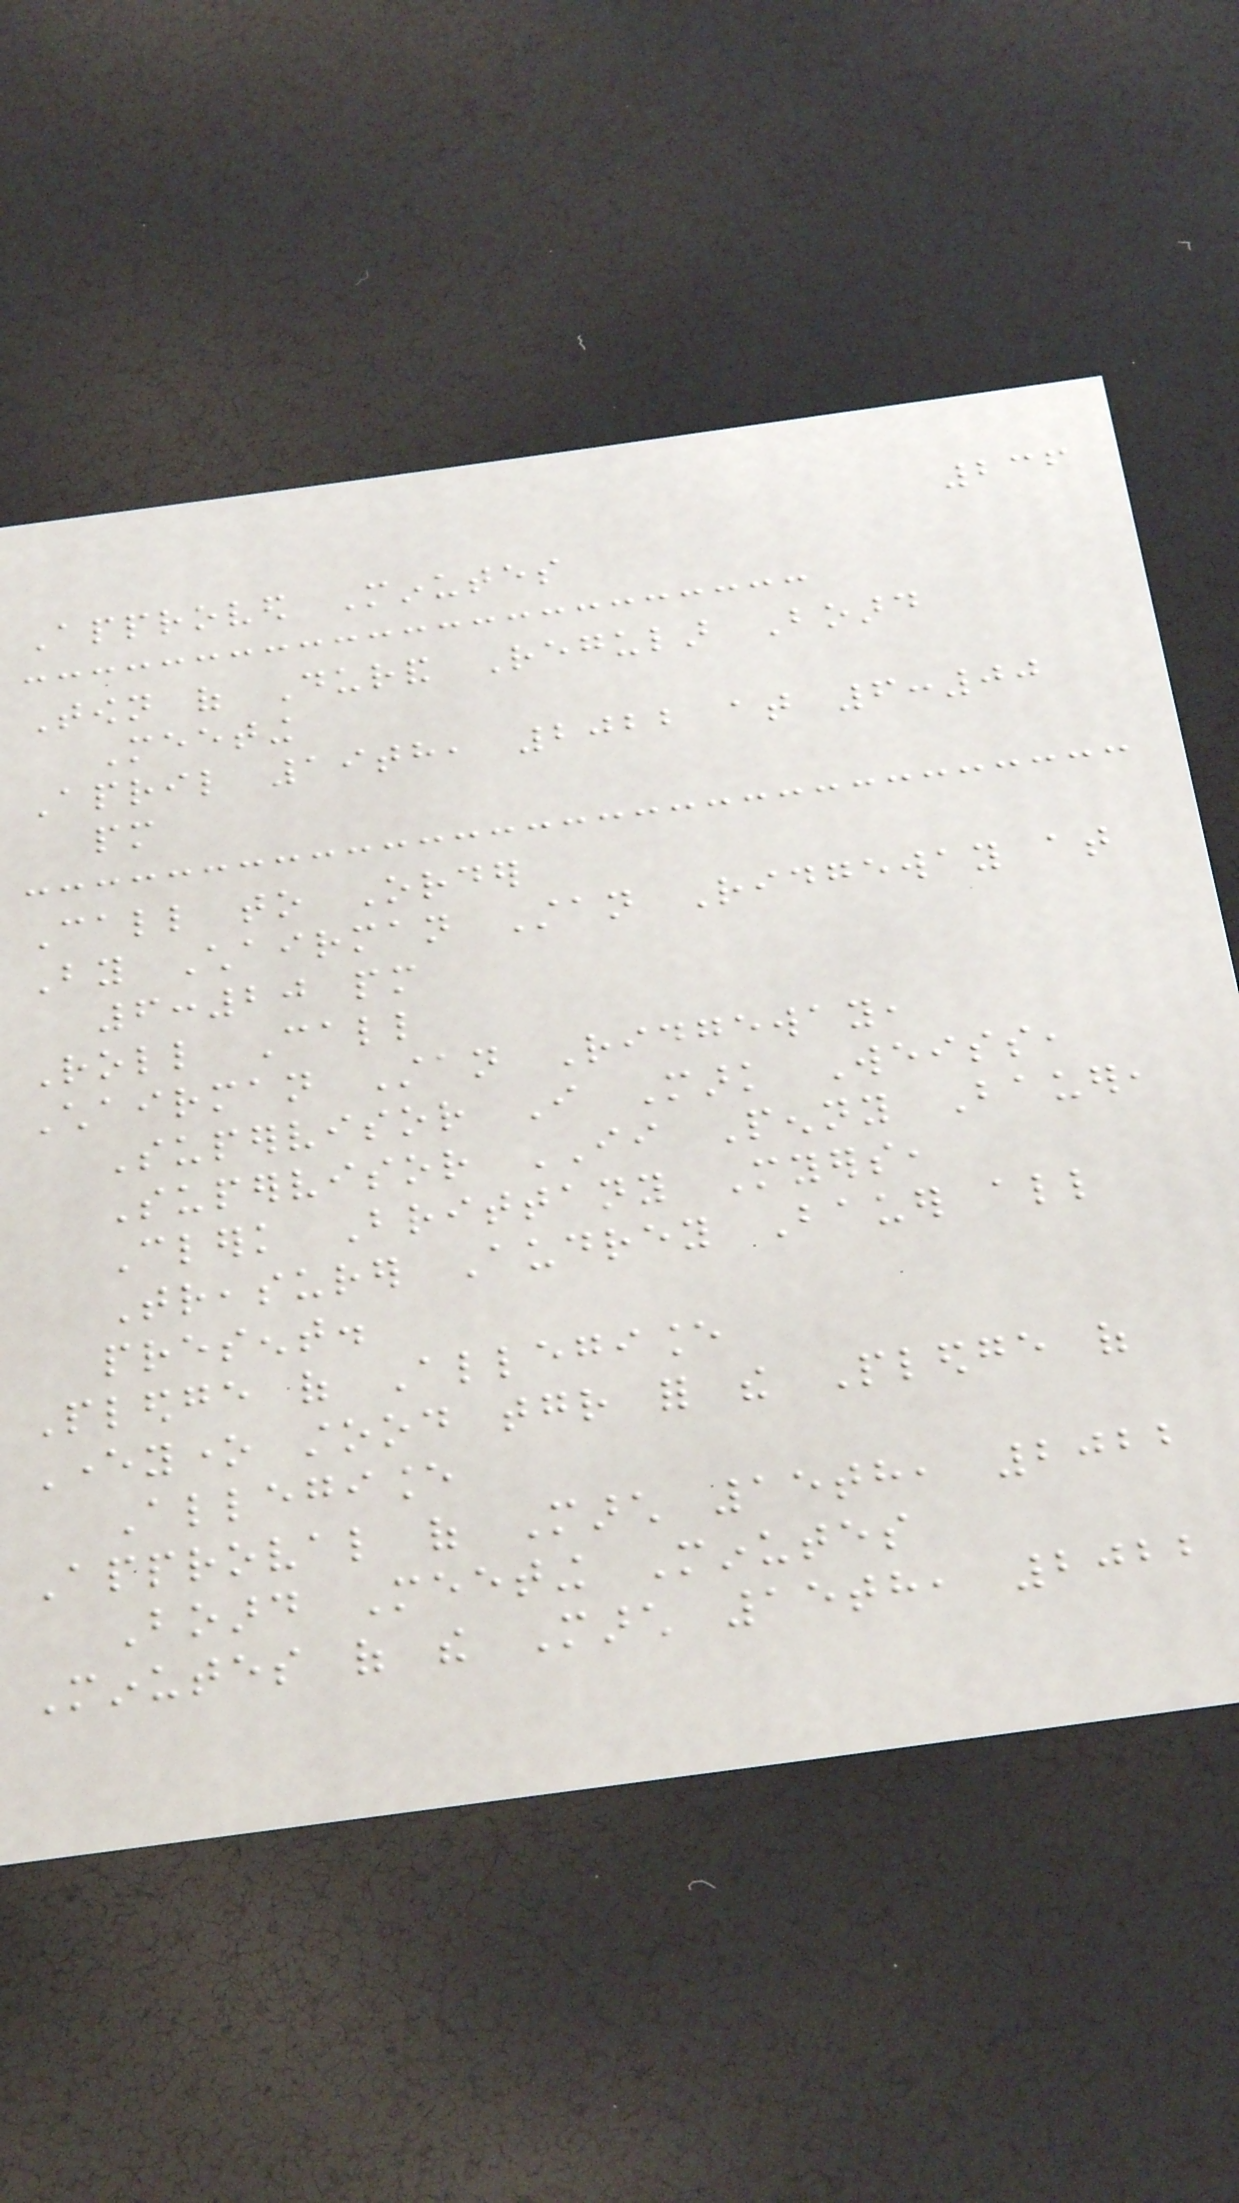236
Approved Minutes
Town of Durand Regular Board
Meeting
April 19th, 2022 at 6:00
pm
Call to Order
By Chairman Stan Ridgeway at
6:20 pm
Roll Call
Chairman Stan Ridgeway,
Supervisor I Mark Weiss,
Supervisor II Penny Bauer,
Clerk Brittany Myers,
Treasurer Audrey Bauer all
present.
Pledge of Allegiance
Everyone stood together for the Pledge of
Allegiance
Approval of March 15th, 2022
Board Meeting Minutes
Minutes of the March 15th, 2022
